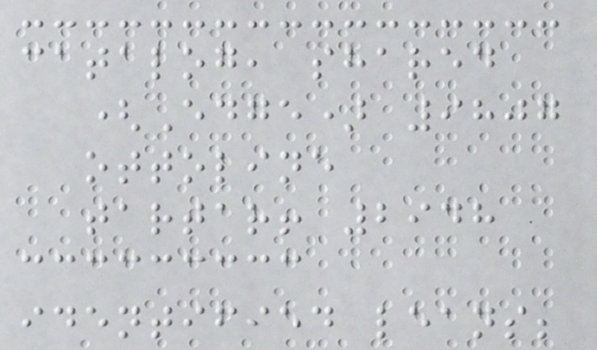catalog, shared
(Edge) 9807
ottoline
tartar! 2948
identified leans;
